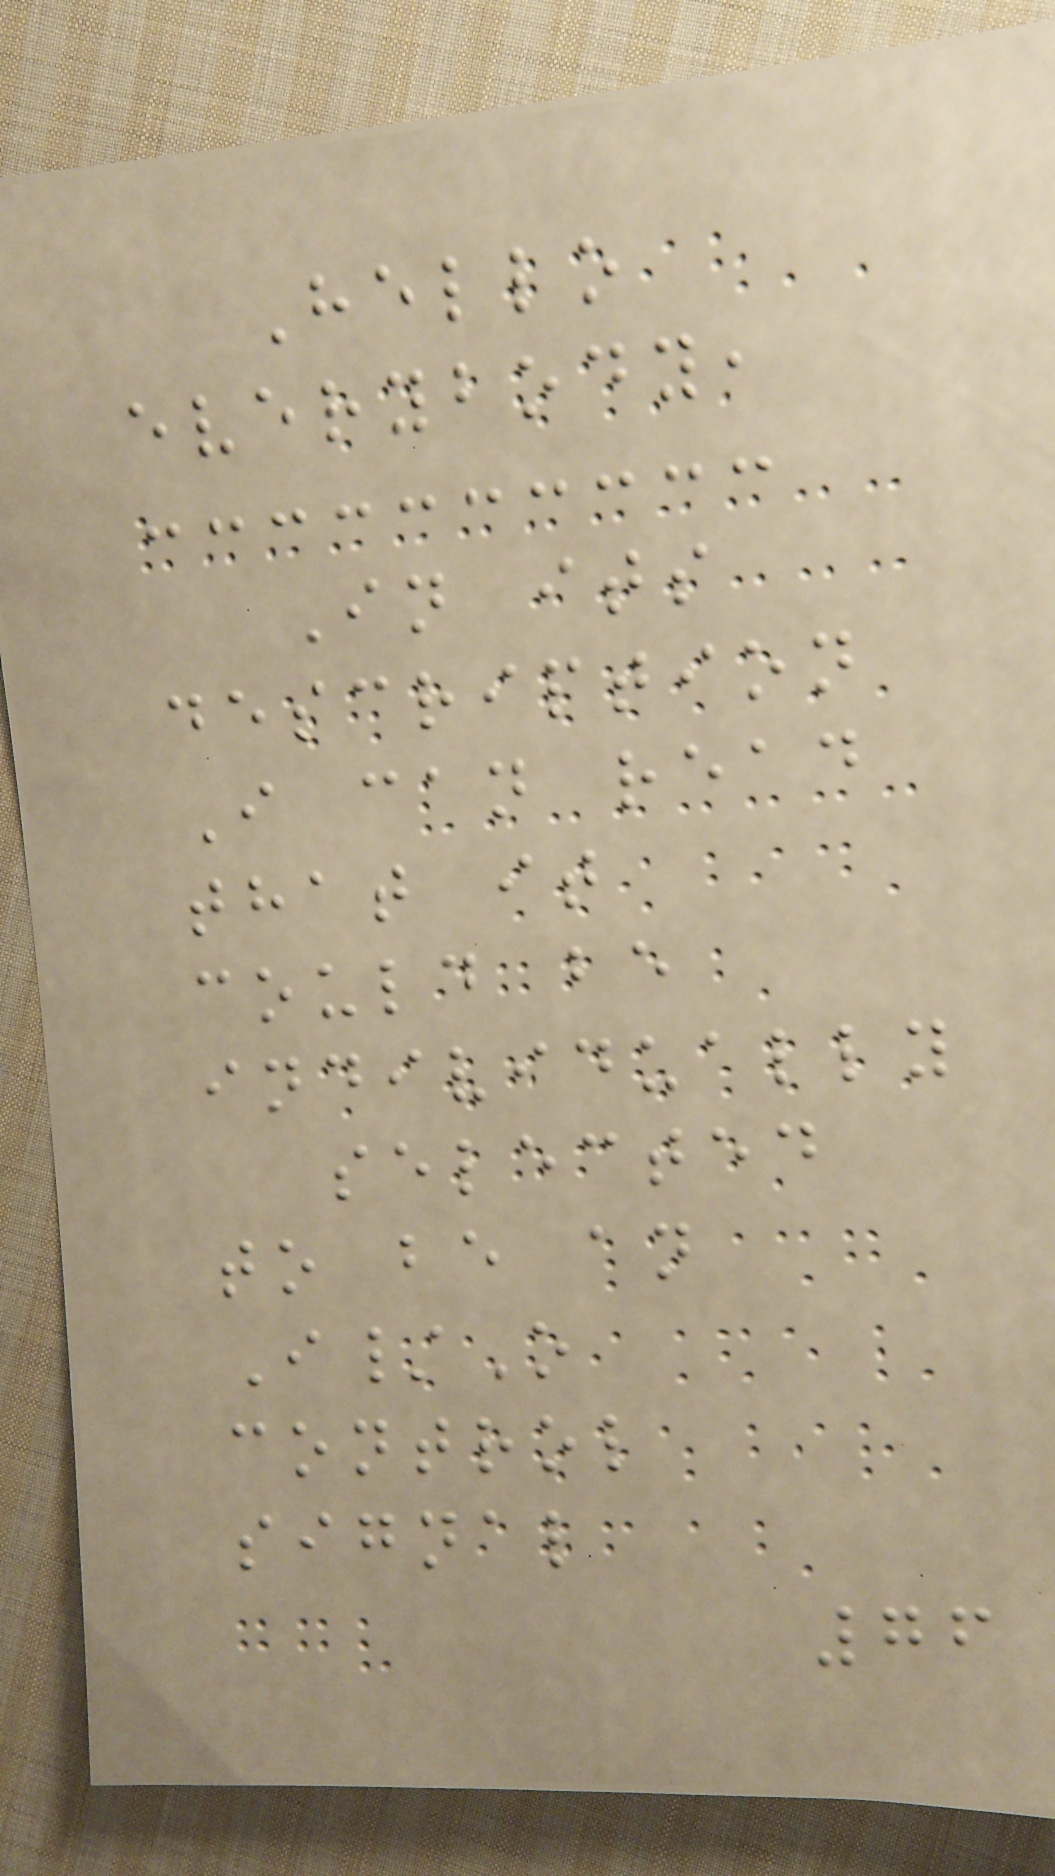Hello
everybody,
In its
description
I can read
that it
could be
individually
selected
to be an
I/O
control
signal
76
